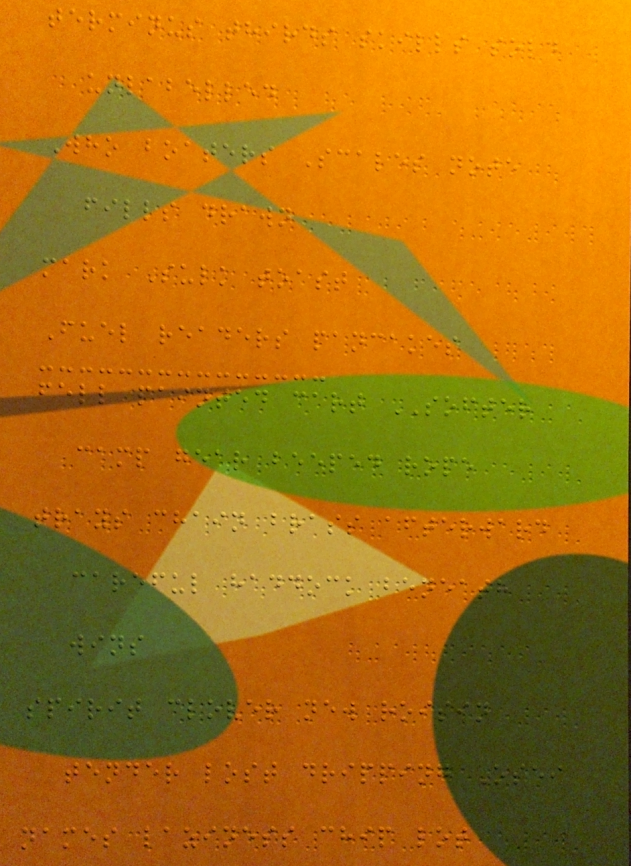terminus thirds skills sold
unlabelled
Who boaters Scales note
fills drawn
mark Sulk toast
Fuel readers pancakes
fell painted cart SOFTER
camp gear beeped rope
trays chain brass afterward
careful haddock beneath
wins
spirit clover new roisin
tender lost dripping Osei
names laziness chip lot
